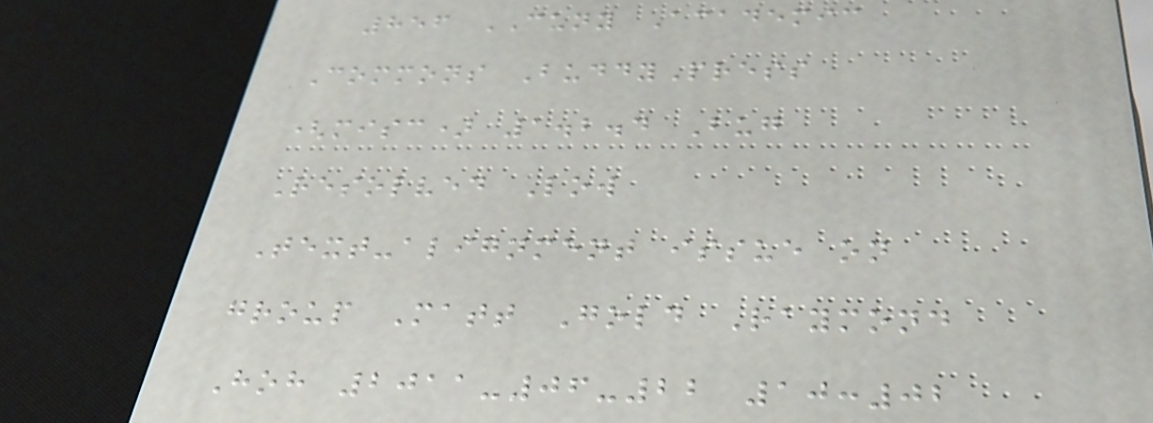856 CUNY Academic
Commons BuddyPress
(misc) 1.2.4 Bug
Resolved Low
Text-alignment issue on
group Matt Gold Raymond
Hoh 2011-06-22 10:02
